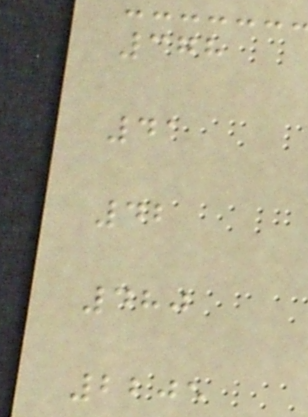378
41
42
480
2205
